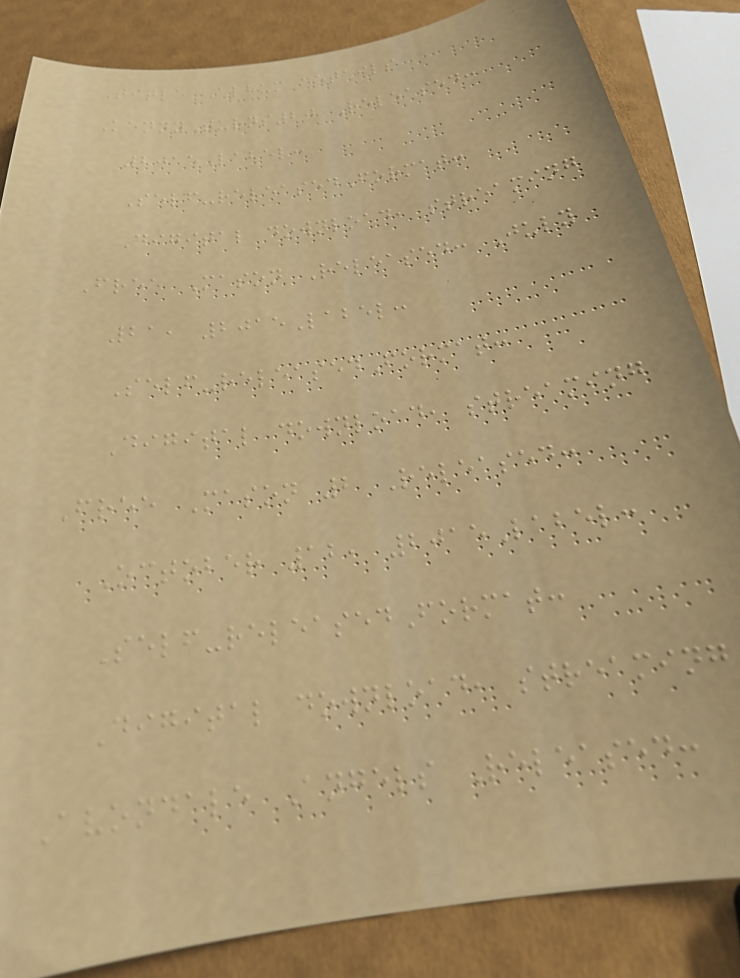Title Album details
KennyTurns20 Released:
2015Label:
Self-releasedFormat:
Digital download, streaming
Free Mason Released: July
21, 2015Label:
Self-releasedFormat:
Digital download, streaming
Free Mason 2 Released:
October 12, 2015Label:
Self-releasedFormat:
Digital download, streaming
Avondale Angels Released:
